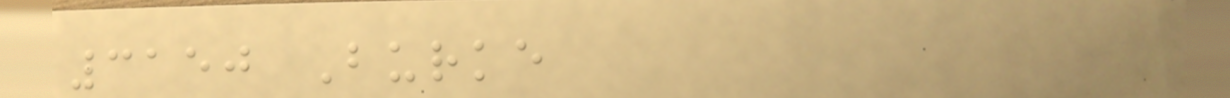3150 Burke
